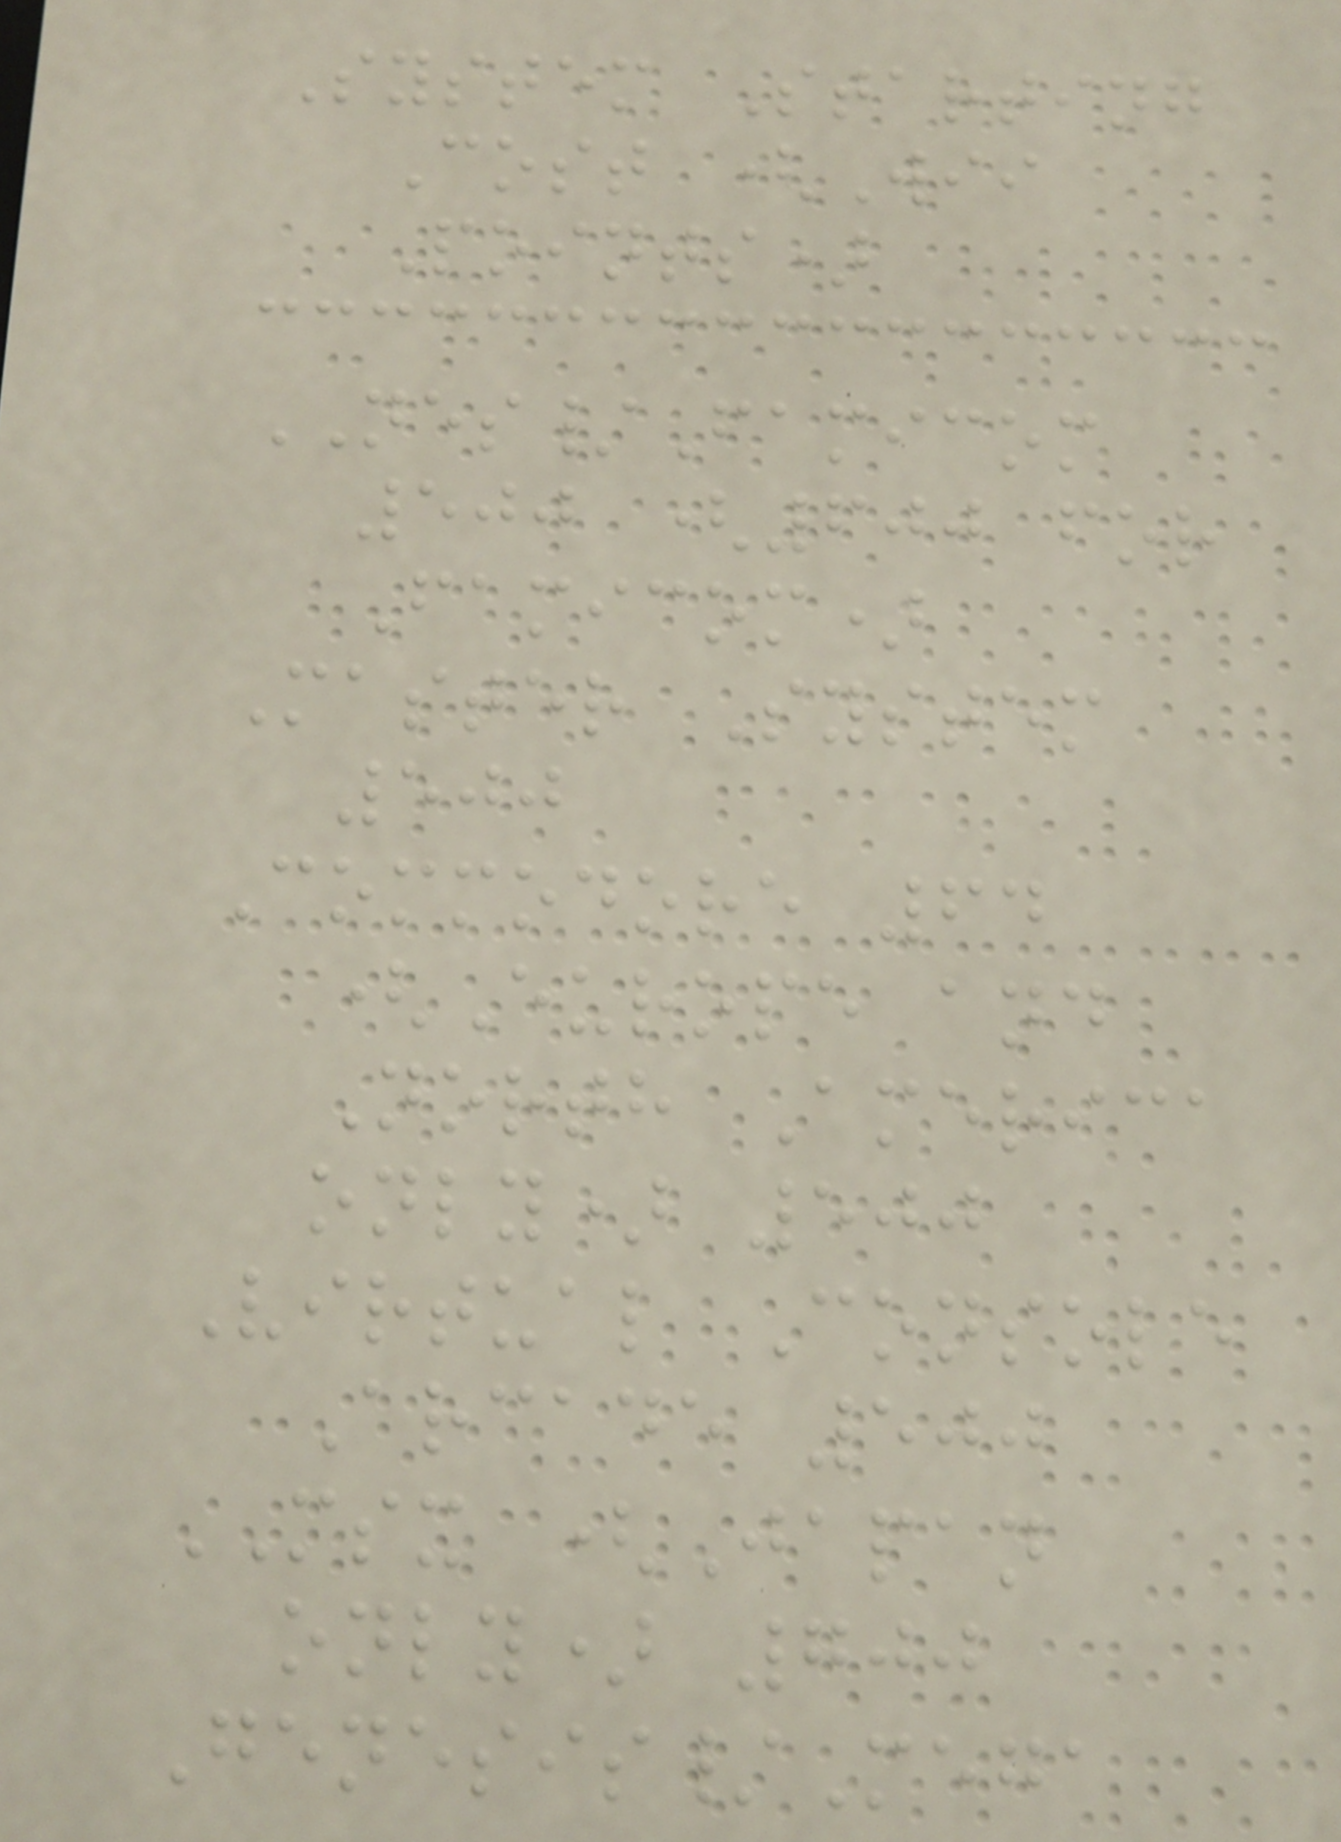System Starting
Cost (Wii
Points)
NES/Famicom
500 (600 for
Famicom)
Master System
500
Commodore 64
(Europe and
North America
only) 500
Virtual Console
Arcade 500
MSX (Japan
only) 700
Genesis/Mega
